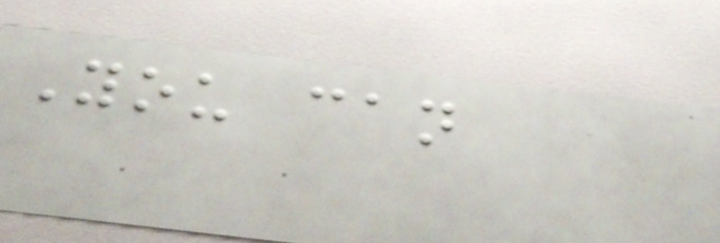You can
